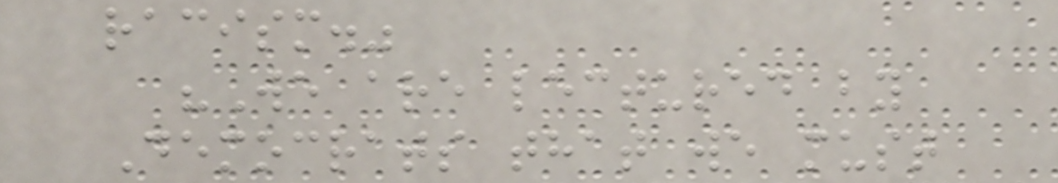racism."
"We are lectured by
Democrats that we must
